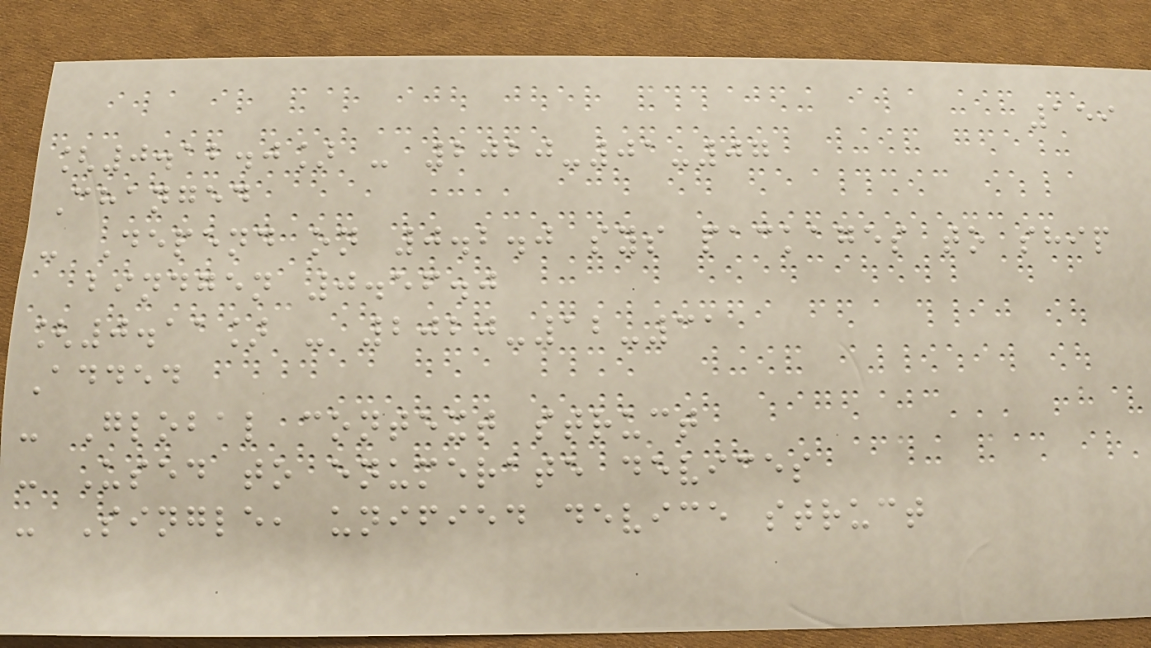159
[0.12.0] - 2020-01-07
Changed
- Depend on 0.2.0 sys packages to ship
bindgen 0.56.0
[0.11] - 2020-12-31
Added
- Global context struct
- Used to enumerate devices
- Single, unified device struct
